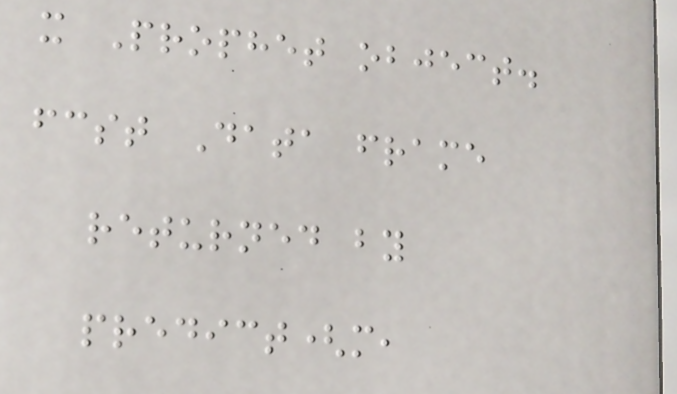x Prophet object.
fcst Data frame
returned by
predict(m,
